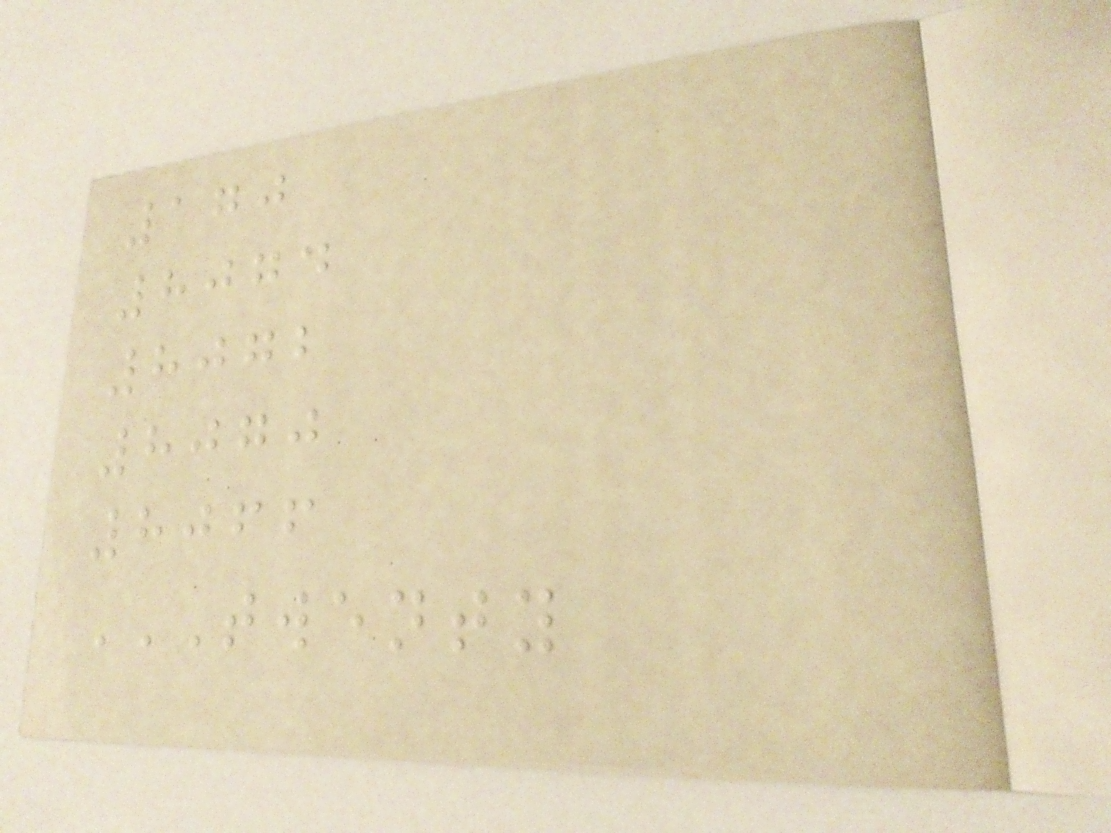170
8074
8072
8070
8066
TWENTY
